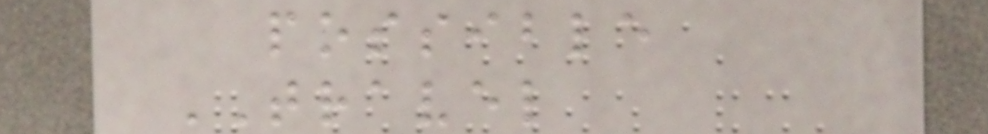possible
TRAVEL
